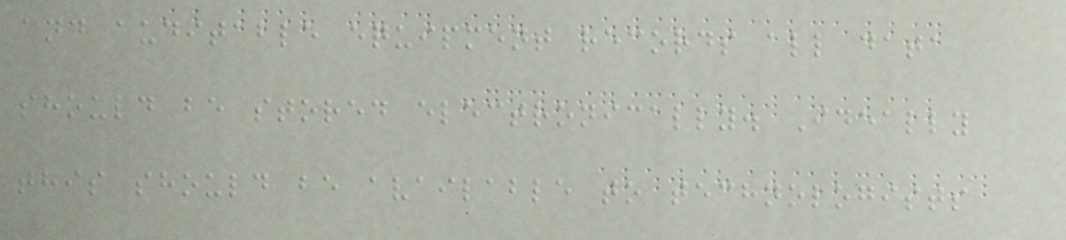and auditable equipment records all data
should be stored electronically. Ideally
this should be available to technologists
